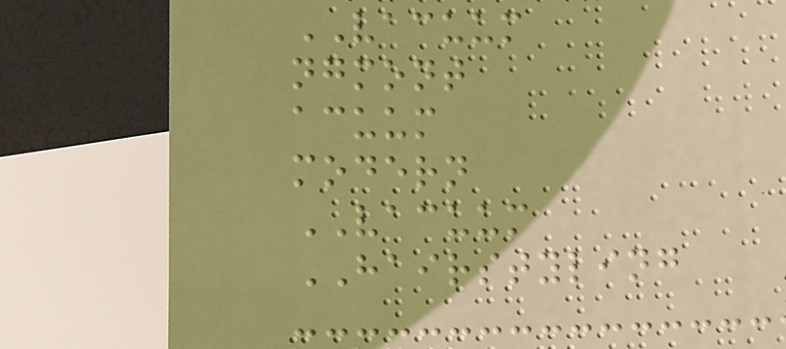VACUUM
ngmont
acuum
modern
VACUUM
HAIRSTYLING
